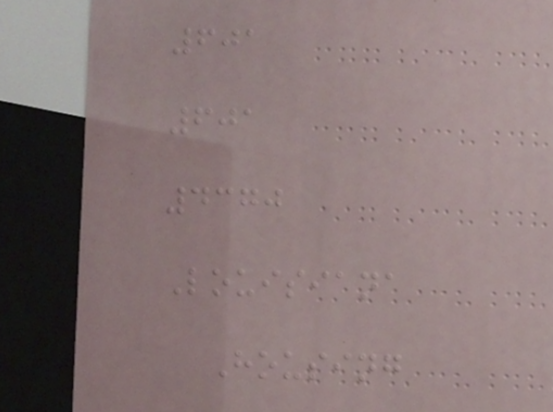601
601
4370
Louisiana
Housing
